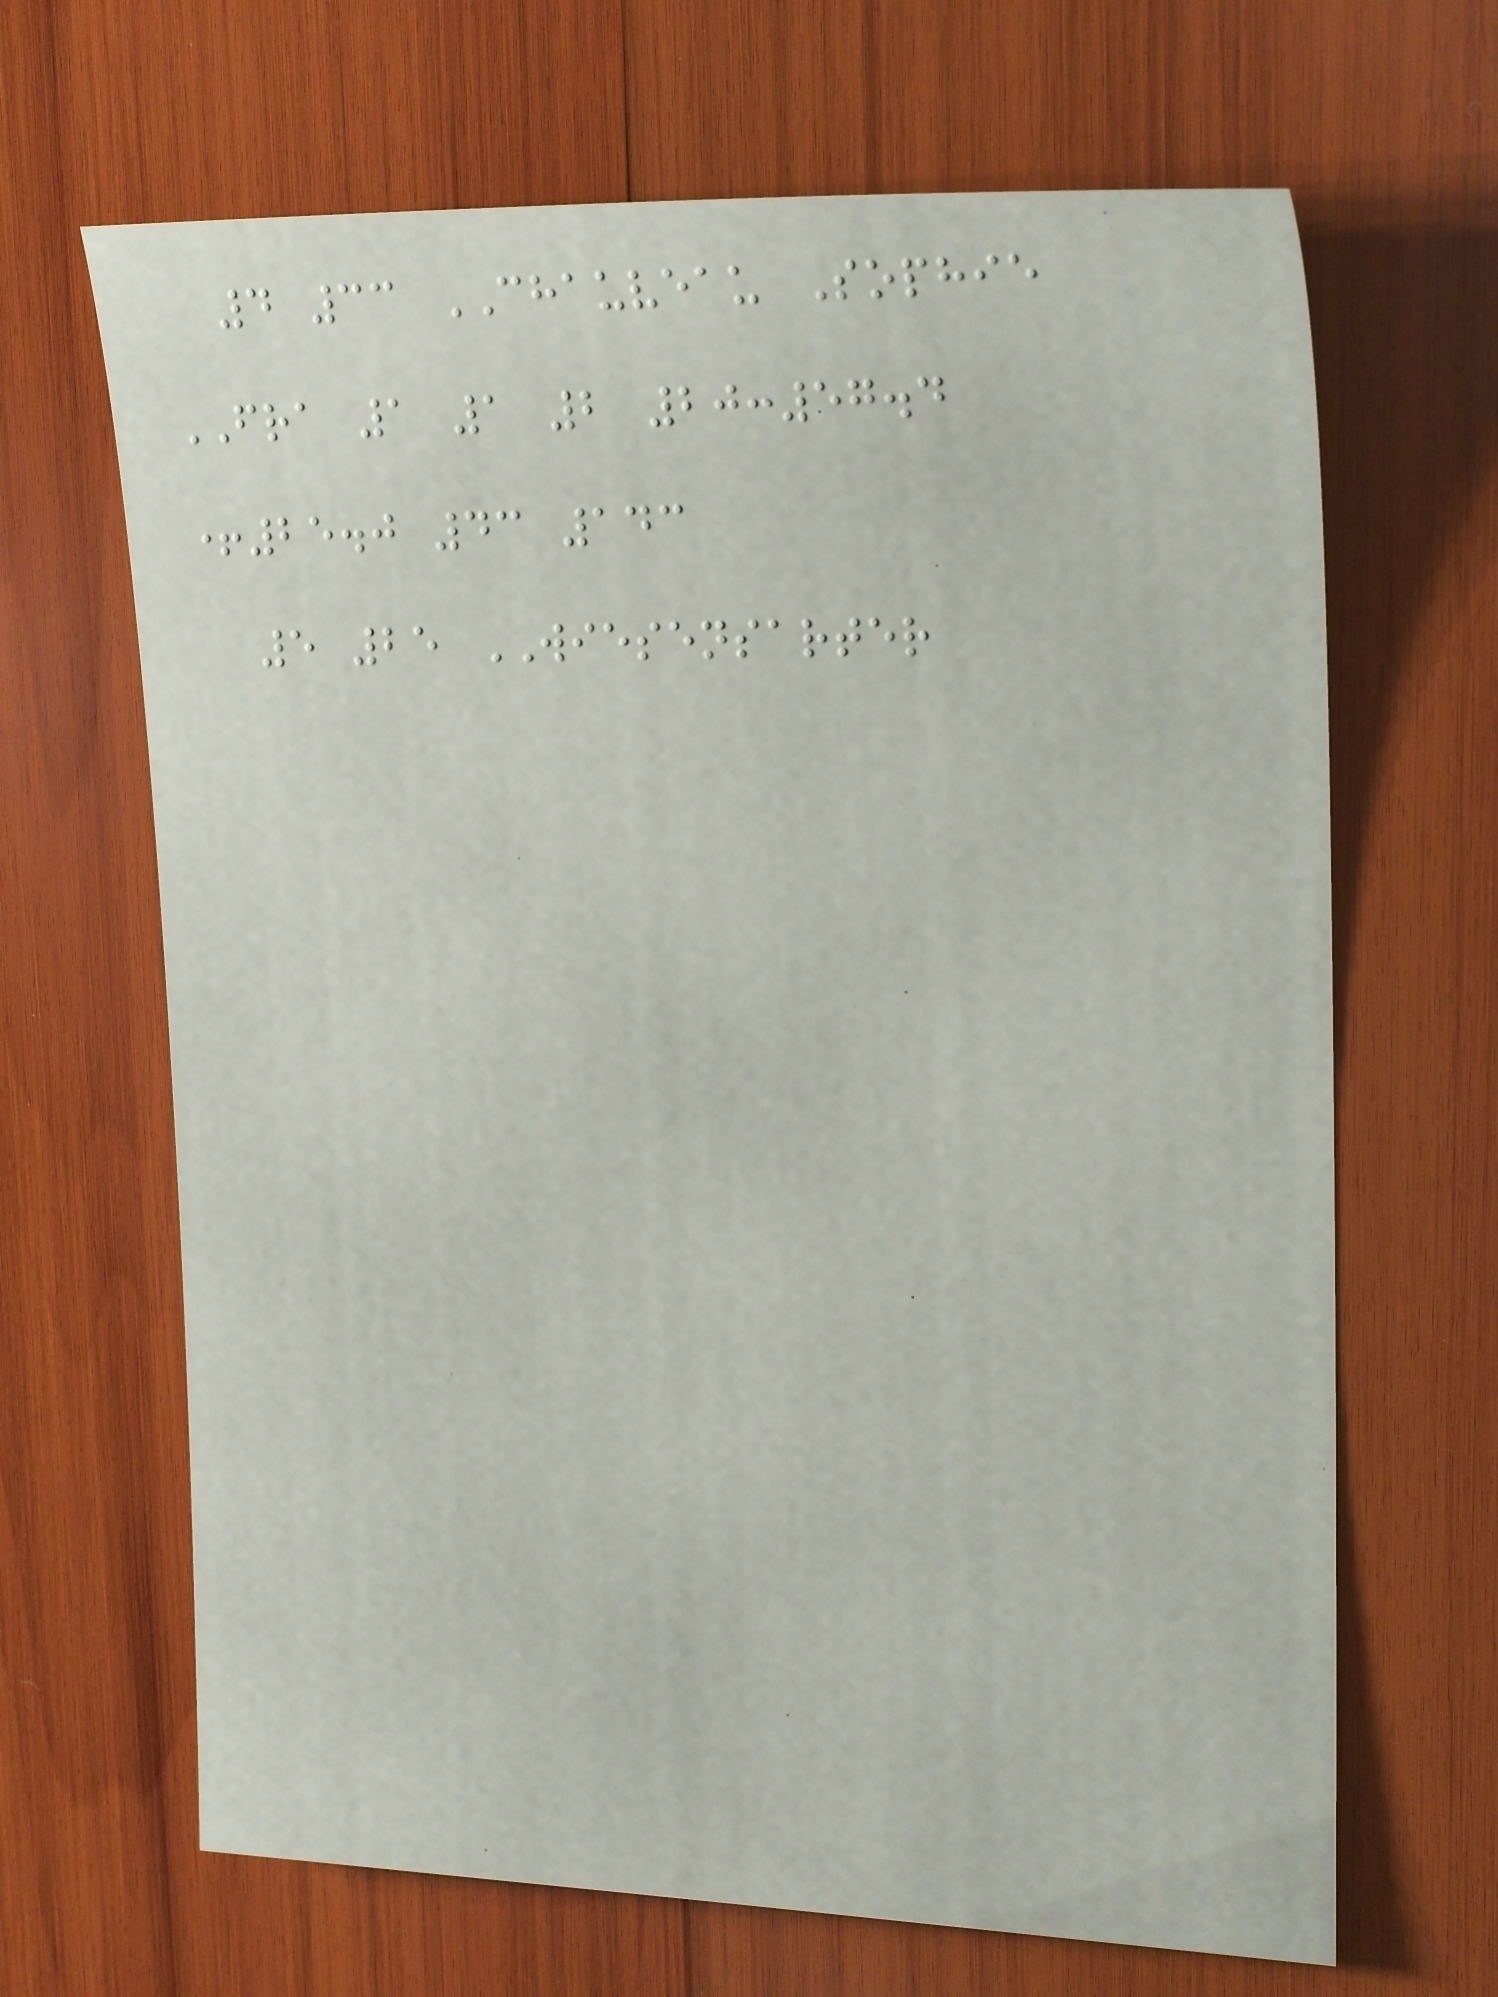4 33 CHAUVEAU Sophie
FRA 1 1 2 20:57.4
+25.0 43 143
5 25 WIESENSARTER
